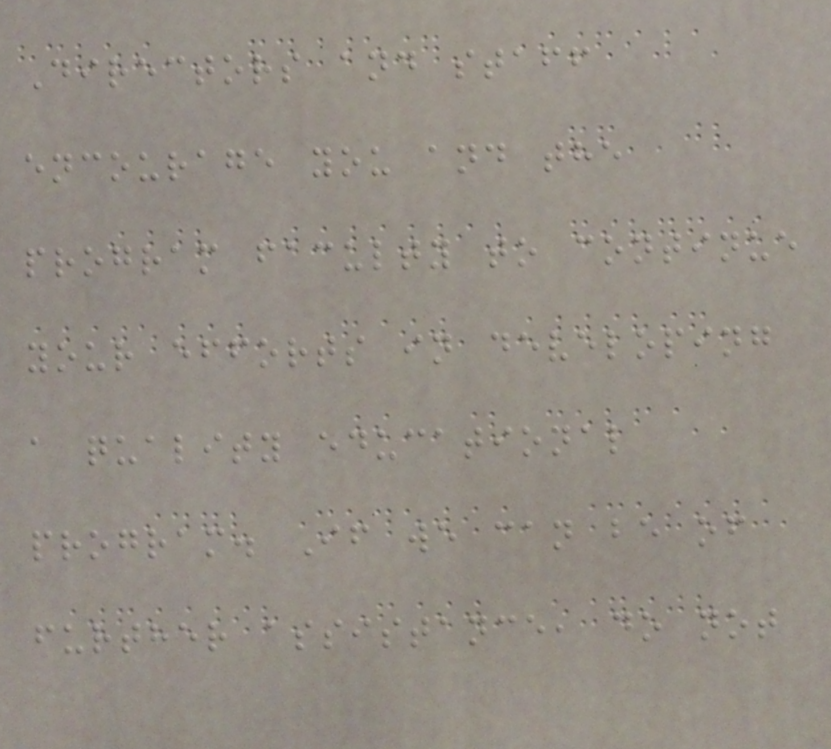Directors and staff
encourage you and the
program faculty to continue
your efforts in developing
a quality educational
program. If we can be of
further assistance, do not
